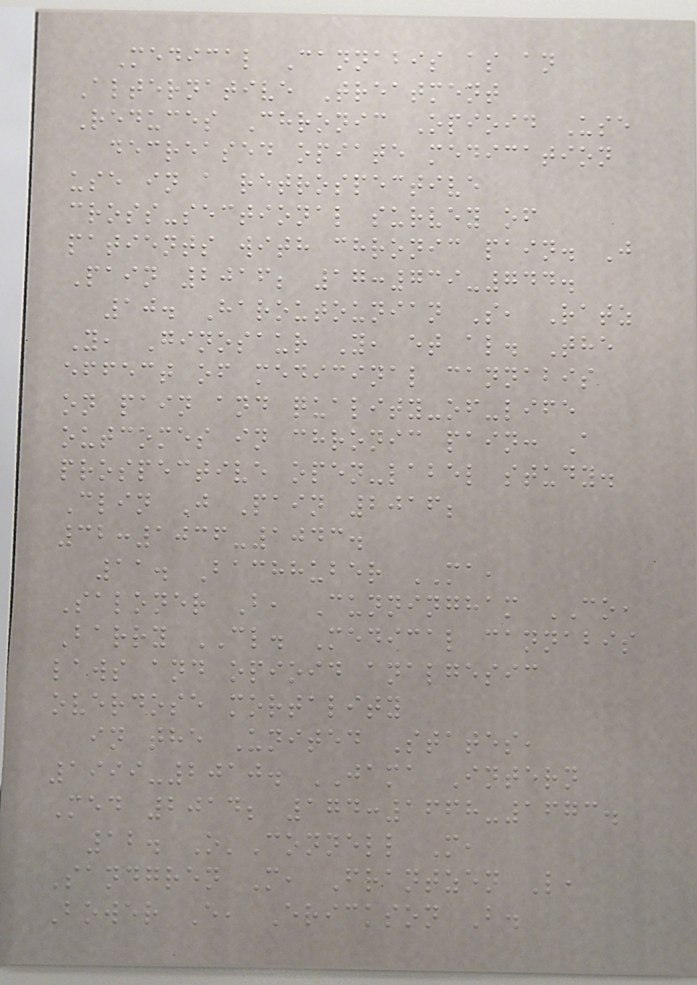Medical Cannabis as an
Alternative Treatment
Reduces Chronic Opioid Use
decreased opiate medication
use in a retrospective
cross-sectional survey of
patients with chronic pain. J
Pain 2016; 17:739-744.
10. Haroutounian S, Ratz
Y, Ginosaur Y, et al. The
effect of medicinal cannabis
on pain and quality-of-life
outcomes in chronic pain: A
prospective open-label study.
Clin J Pain 2016;
32:1036-1043.
11. Bachhuber MA,
Saloner B, Cunningham CO,
Barry CL. Medical cannabis
laws and opioid analgesic
overdose mortality
in the United States,
1999-2010. JAMA Intern
Med 2014; 174:1668-1673.
12. O'Connell M,
Sandgren M, Frantzen L,
Bower E, Erickson B.
